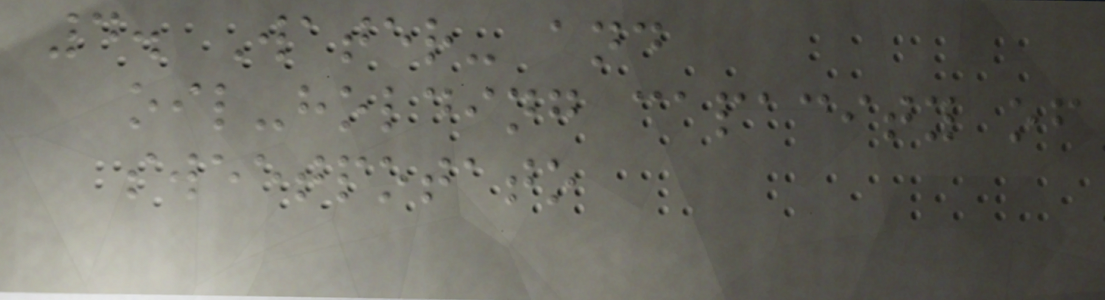4. Water- and
oil-holding capacity of
sweetpotato
